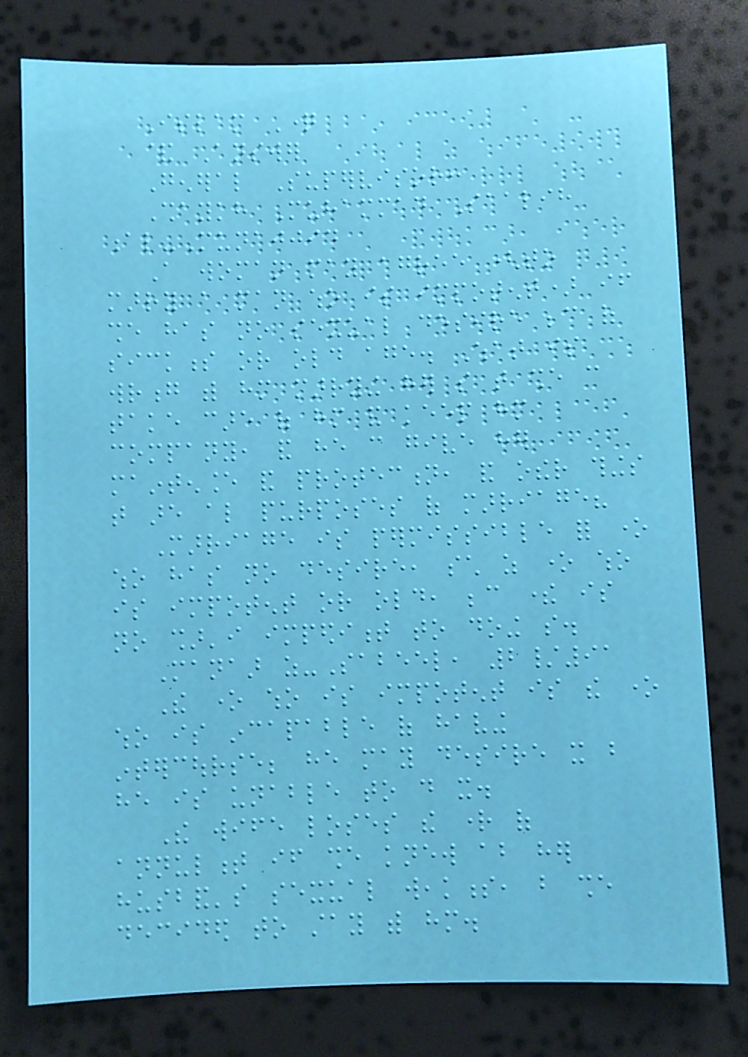Islam Question
& Answer
General Supervisor:
Shaykh Muhammad Saalih
al-Munajjid
A woman may agree (to
marry a man who is impotent) if
she has no sexual desire because of
sickness or old age. What is
wrong with him marrying her so that she can
take care of him and keep him
company, and he can give her
maintenance and protection, and other things
that are also purposes of marriage?
Marriage is permissible for one
who has no desire, such as one who
is impotent or old, because there is
no shar'i impediment to doing so.
Manaar as-Sabeel, 2/91
The one who is impotent is the one
who is incapable of having
intercourse; he may desire it but
he is unable to do it.
The wife loses the right of
annulment if she knew about her
husband's sexual weakness, but she
decided to stay with him.
